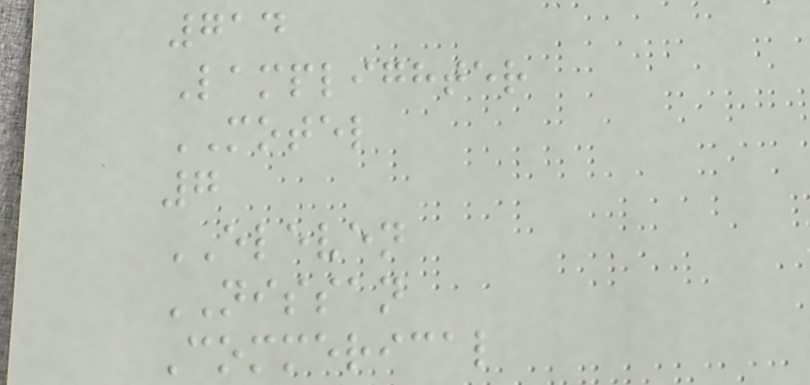714
Lamplighter
MOTEL
7
ELEVEN
NISSAN
Commerical
